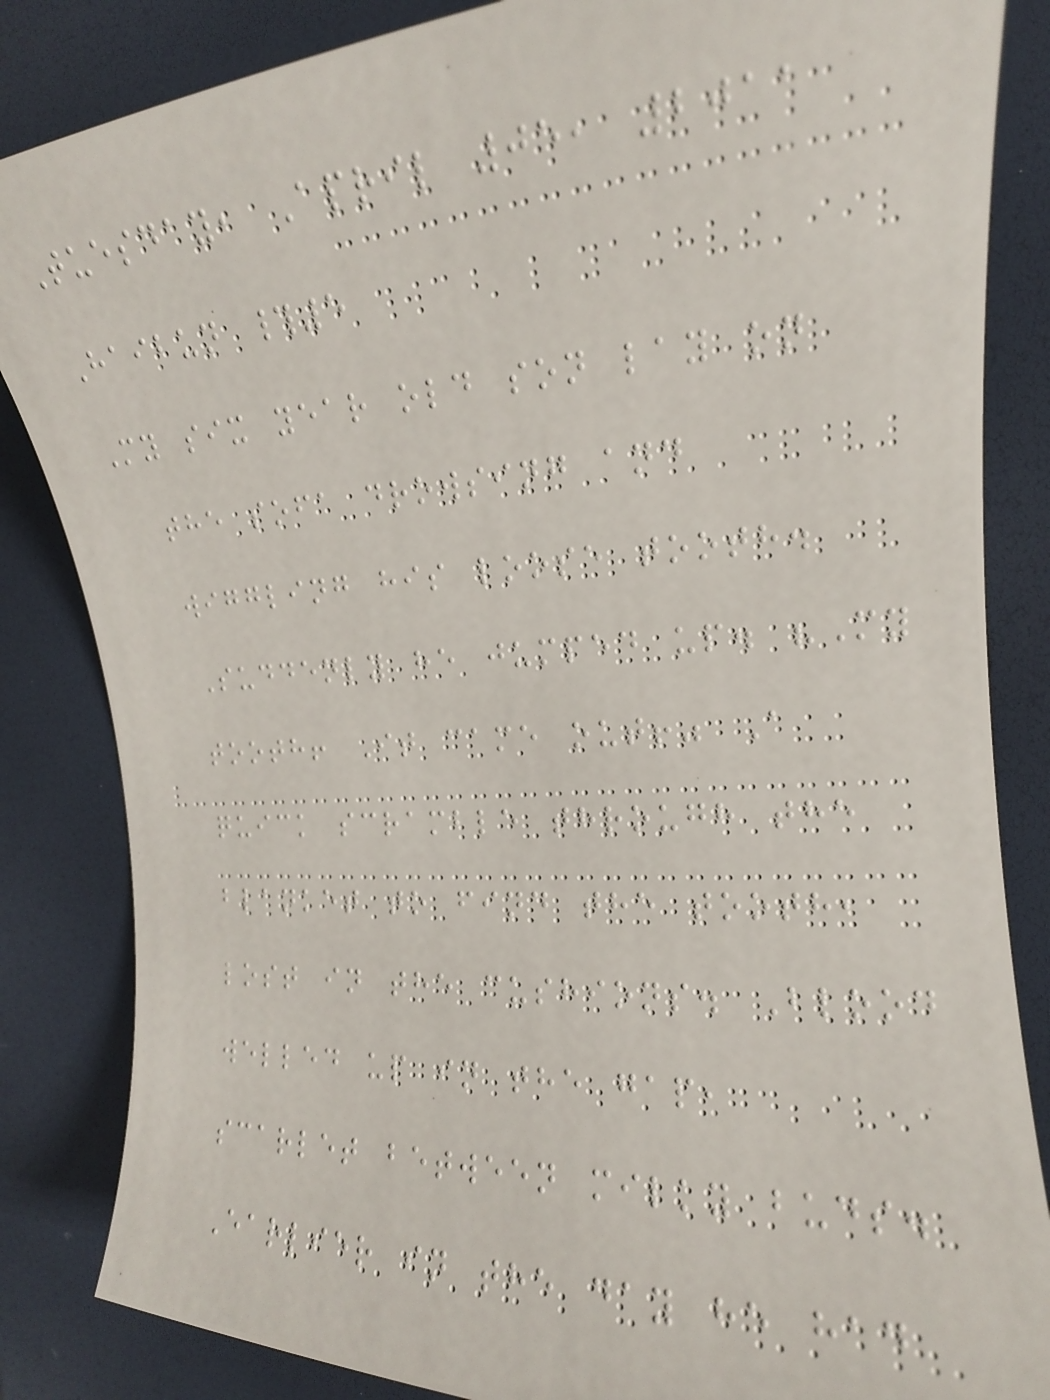Tuesday, April 05, 2011
Haibun #5
My six year old son lay on
the sofa drowsing and
wiggling his loose tooth.
Suddenly he jumped up. "My
tooth! It came out!" A
quick scramble through the
blanket to find the tooth,
lost in the cushions. Blood
welled up in the gap,
scarlet between milky buds.
Earlier in the day he had
